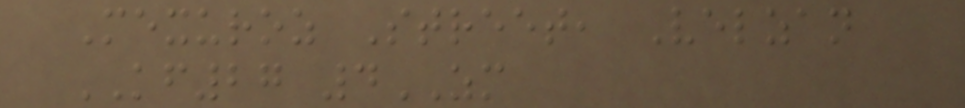Mexuroz Street, Velzan
KF27 4ZM
